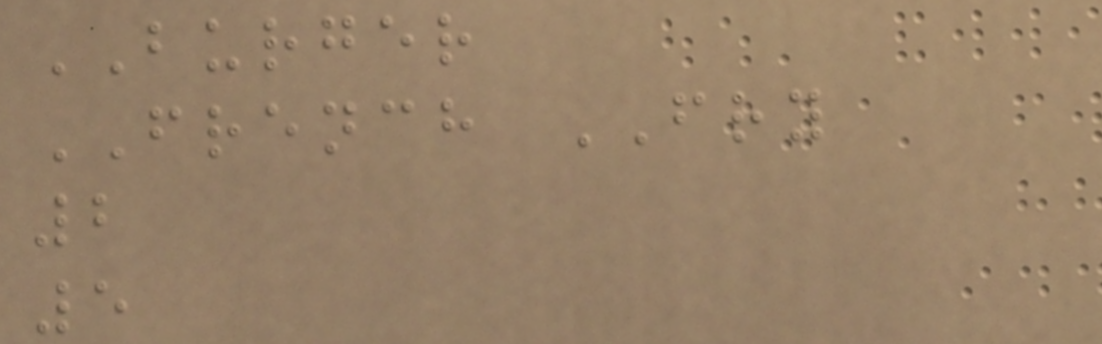BURGER
FRENCH FRY
2
5
